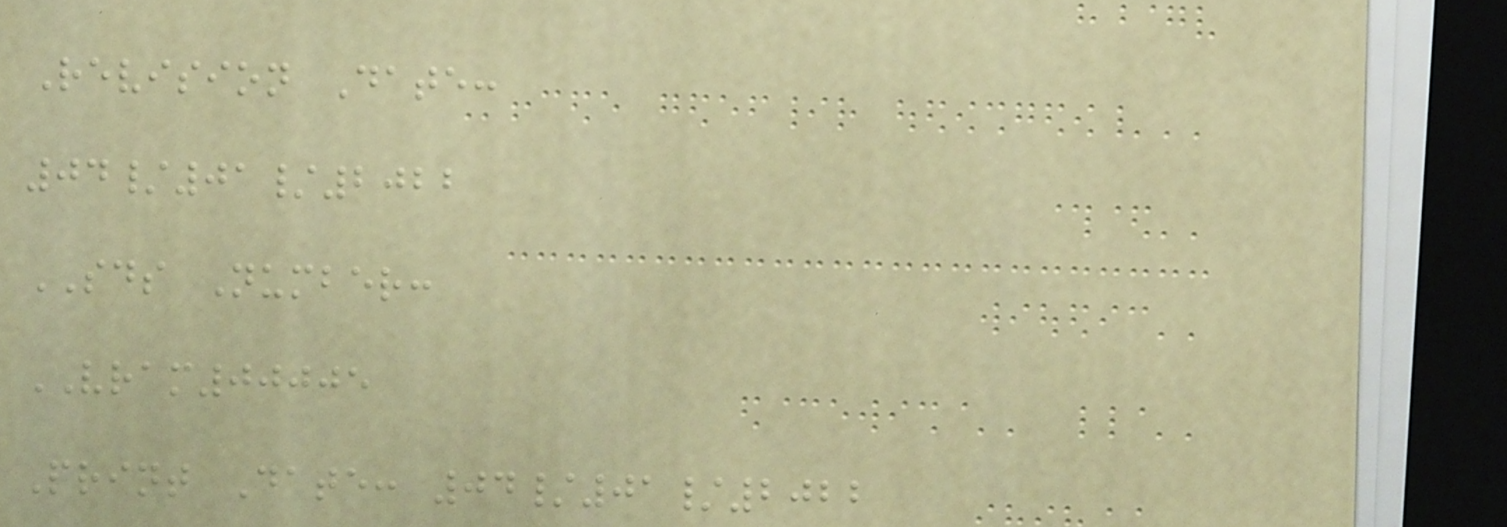Revision Date:
04/01/2022
SDS Number:
VRAM00005
Print Date: 04/01/2022
